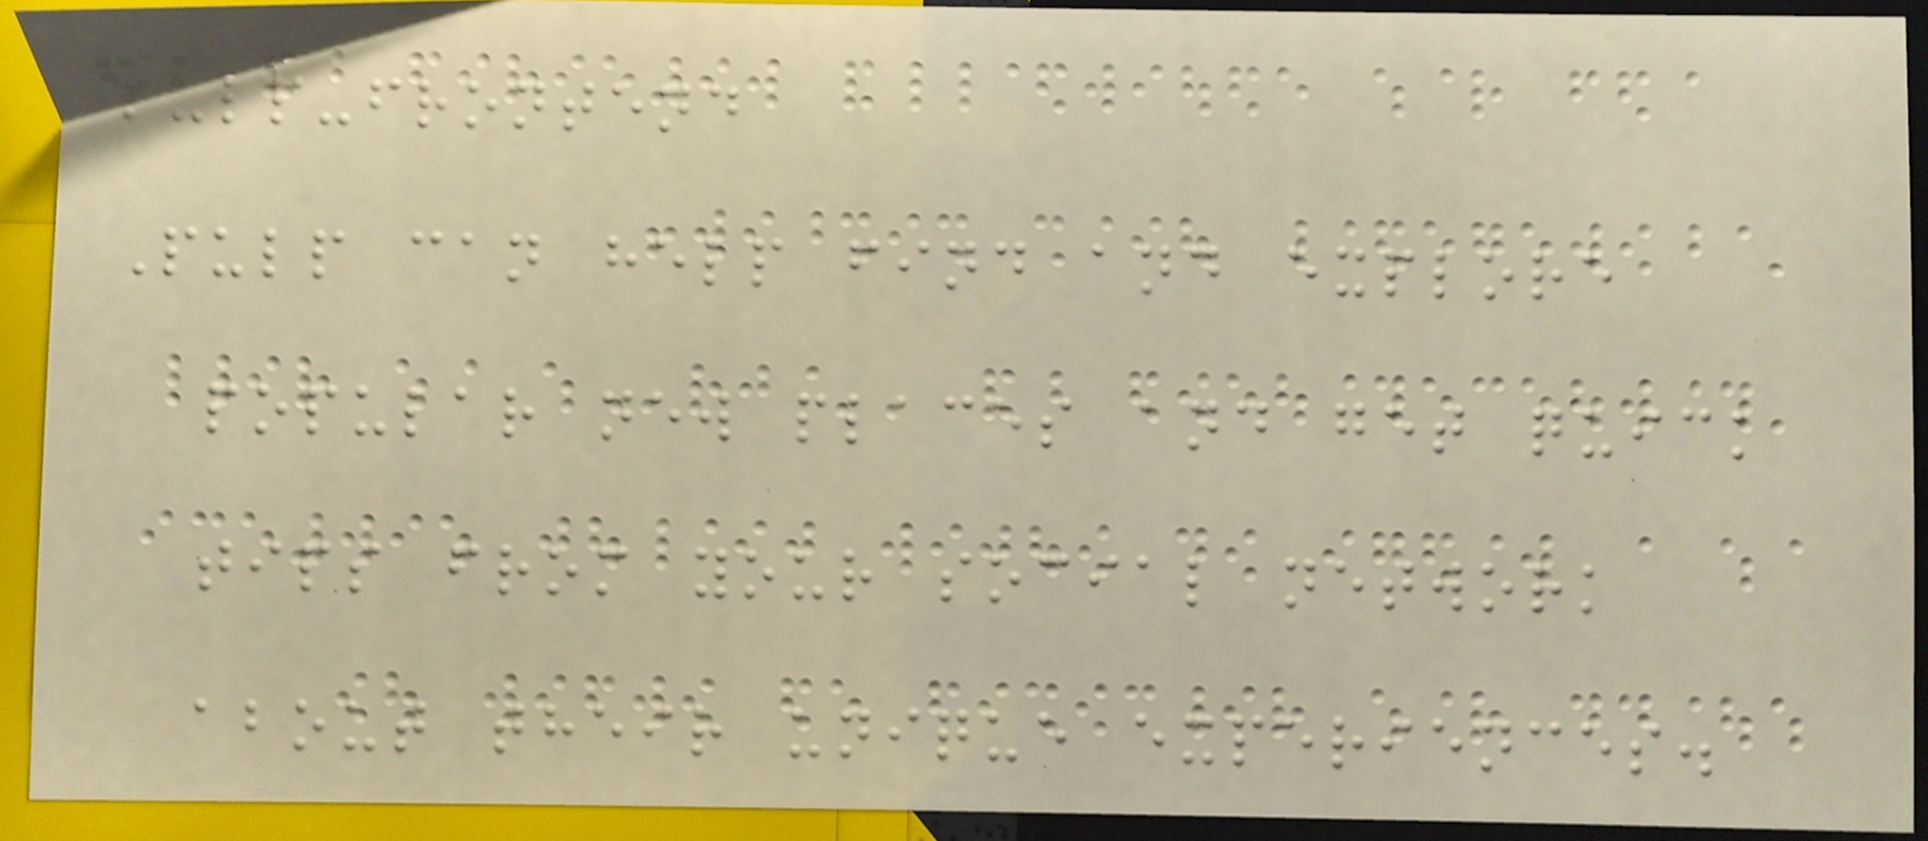pulp-frontend
Pulp can help find and explore
popular new places and get quick
tips from your social network
about their unique experiences.
